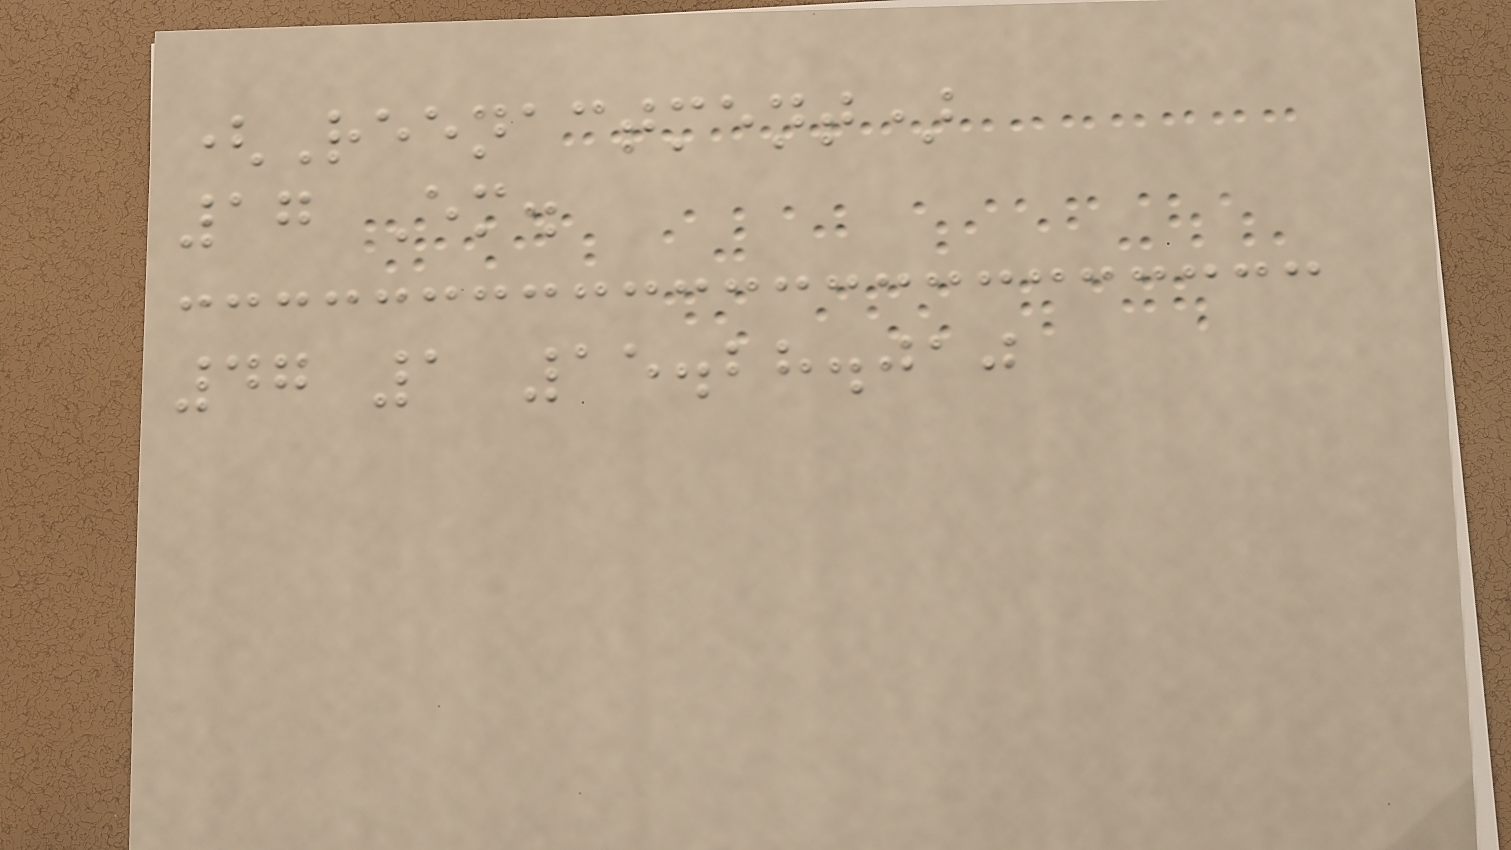(Reenactment)
17 Em.
47 1 15.28.010
